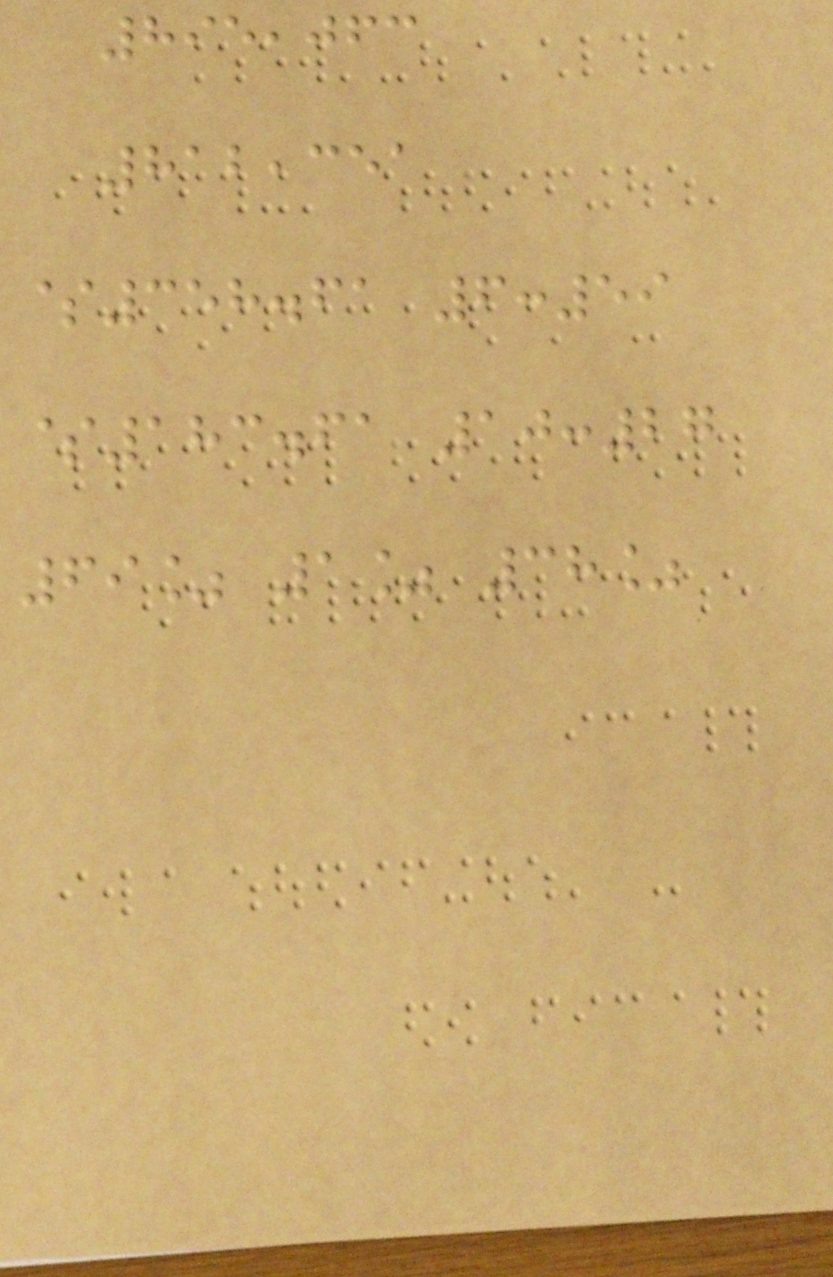895,063
812,351
$358.61 6:59
$183.61 10:27
69% 1% 38%
